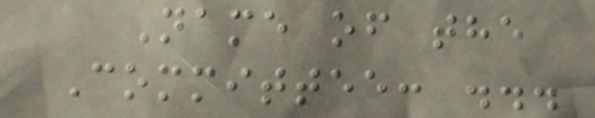Name of the
Committee: ...
